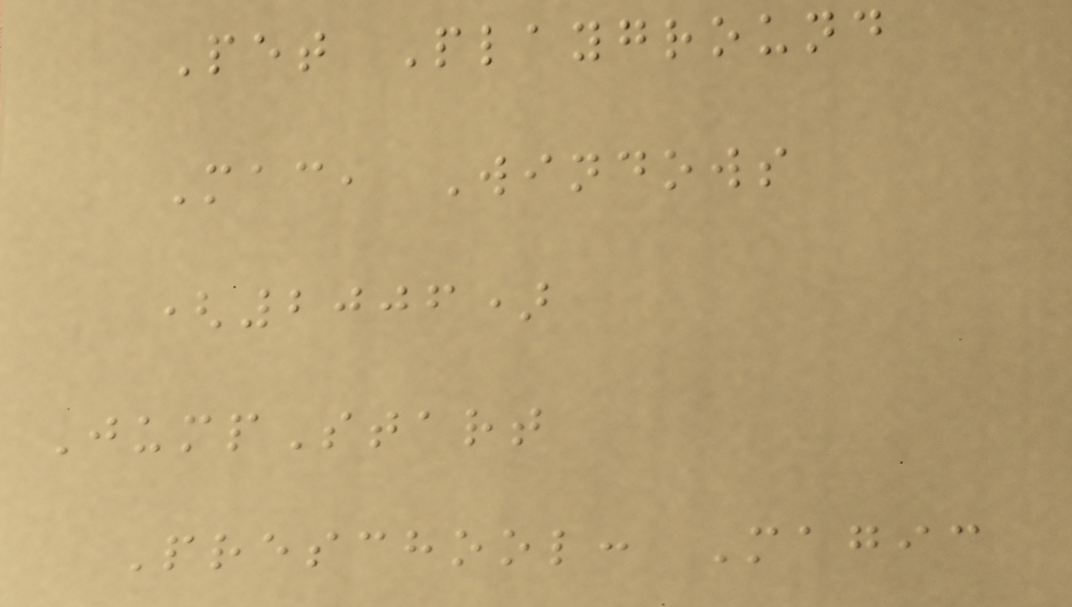Pet Playground
Mac, Windows
(2006)
JumpStart
Preschool: Magic
